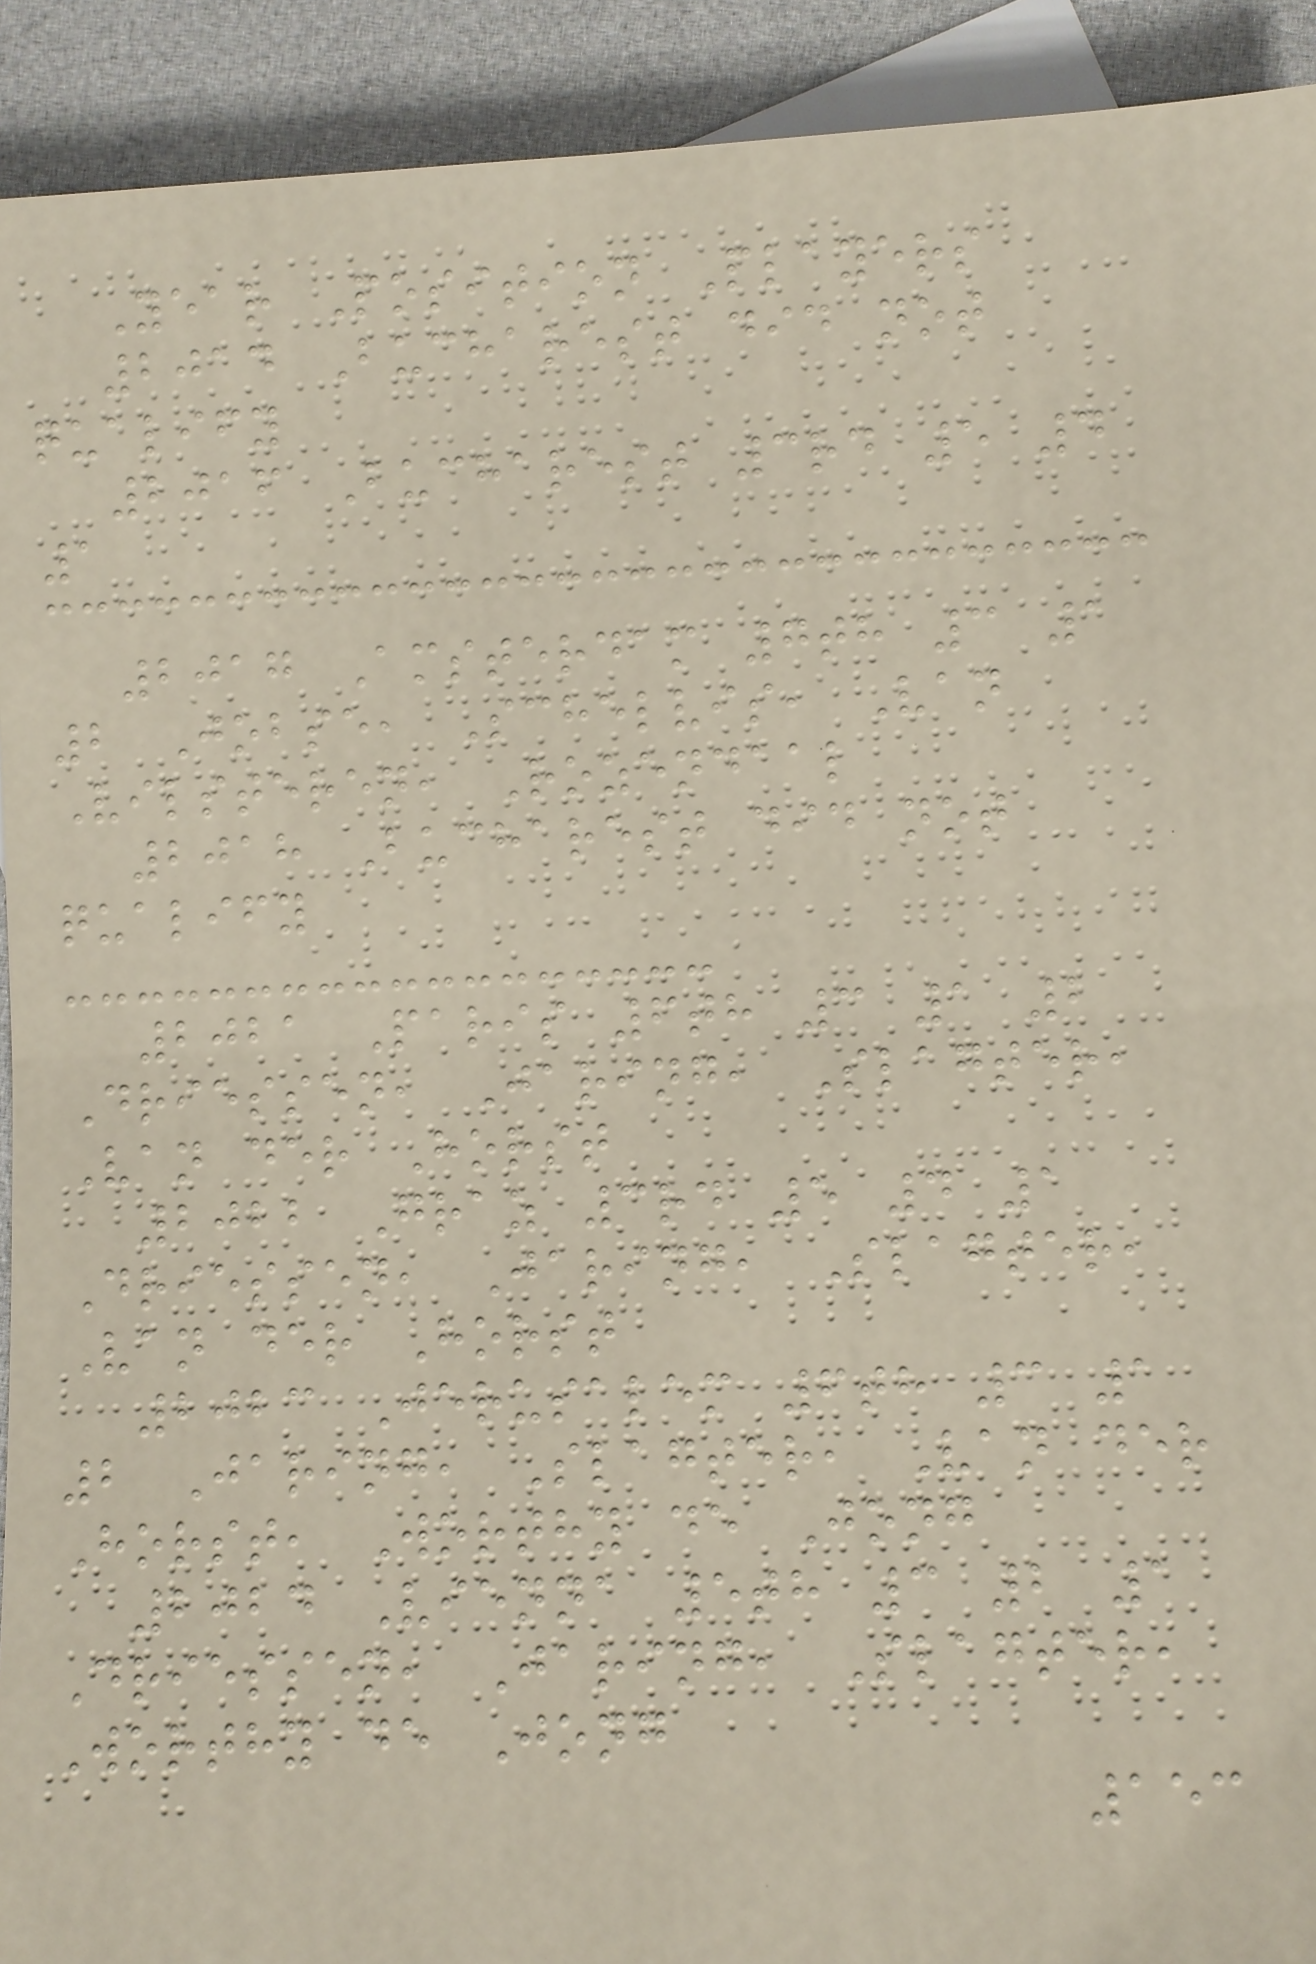Year Position Players
2014 Bucharest did not
qualify
2016 Bucharest 3rd 5 4
1
2017 Amsterdam 7th 3 1
2 Jobse, Schelvis, Van
Vilsteren, Rozendaal
2018 Bucharest did not
qualify
2021 Paris 6th 3 1 2
Driessen, Jaring, Slagter,
Van der Horst
2022 Graz 3rd 5 4 1
Driessen, Jaring, Slagter,
Van der Horst
2023 Jerusalem 6th 3 1
2 Jaring, Slagter, Van der
Horst, Worthy de Jong
2024 Vienna 5th 3 2 1
Driessen, Jaring, Slagter,
Worthy de Jong
153
